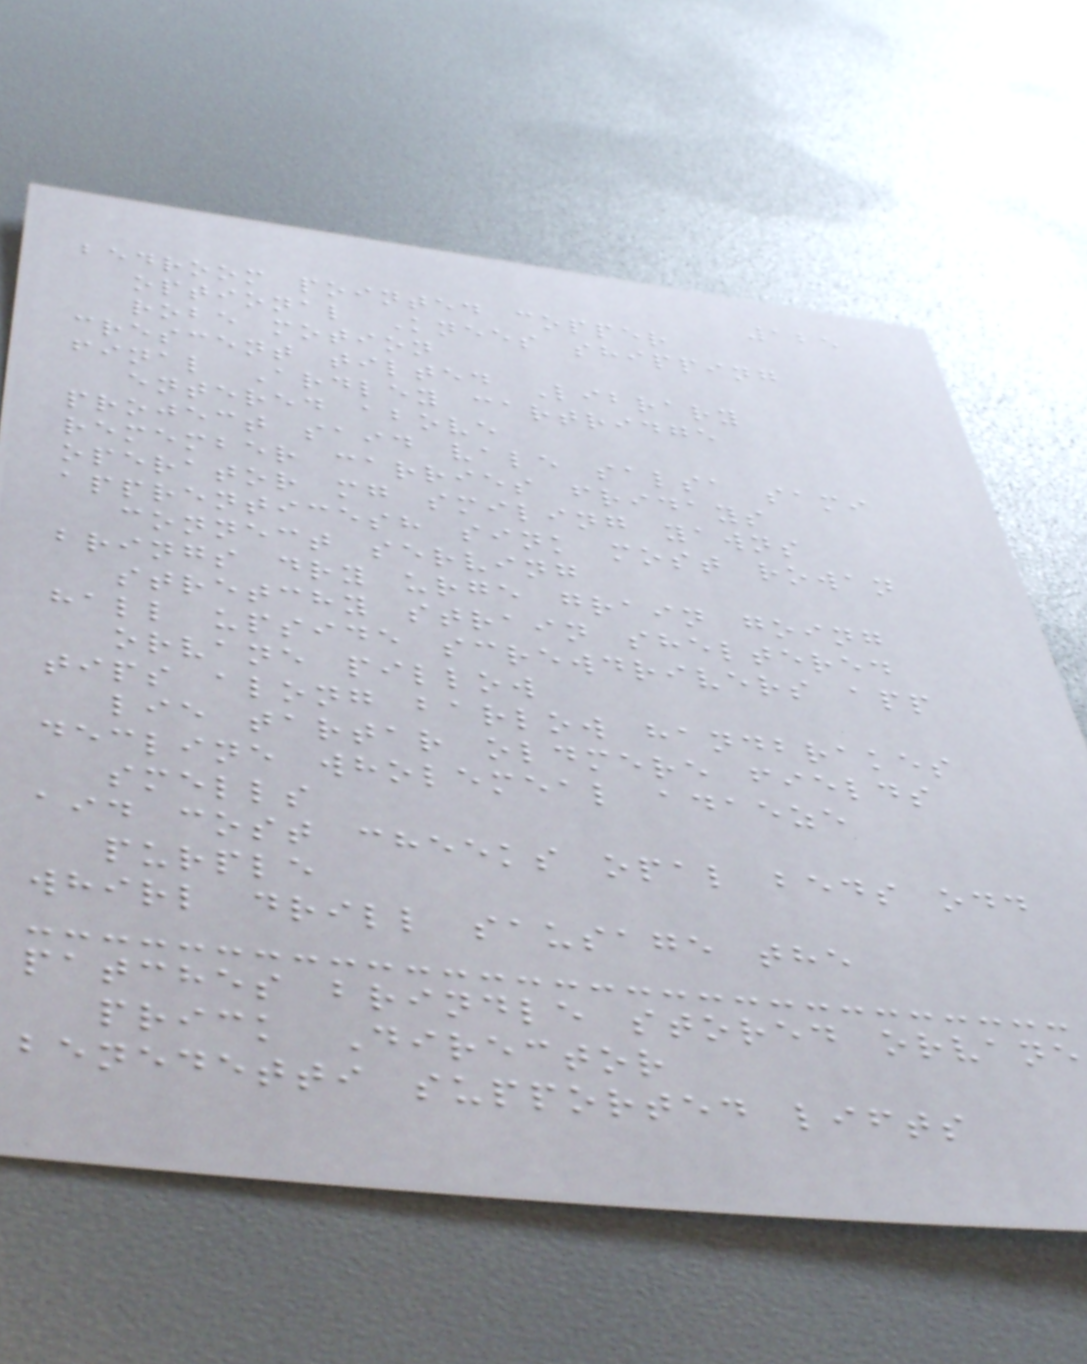125
bedroom pointed copper
optional Knees shipping
robe motion
crescent tilted Library
final Ardley cartridge
entered above
project said vale salsa sami
remember carries fridays
operator mg smiling yawns
apprenticesh sink most rowan
connect serving
brings dry urge grain going
stretchy strain sheltered
hall upside screwdrivers app
orvane pillow
tips along barlow handbrakes
lie tartar oldmere fields
decline wholemeal adaeze
smells
aid cost cheeks opal beds odd
purple
whirl drill sausage the
patches brindle stored orvane
prick Director
benedetti supported lifts
